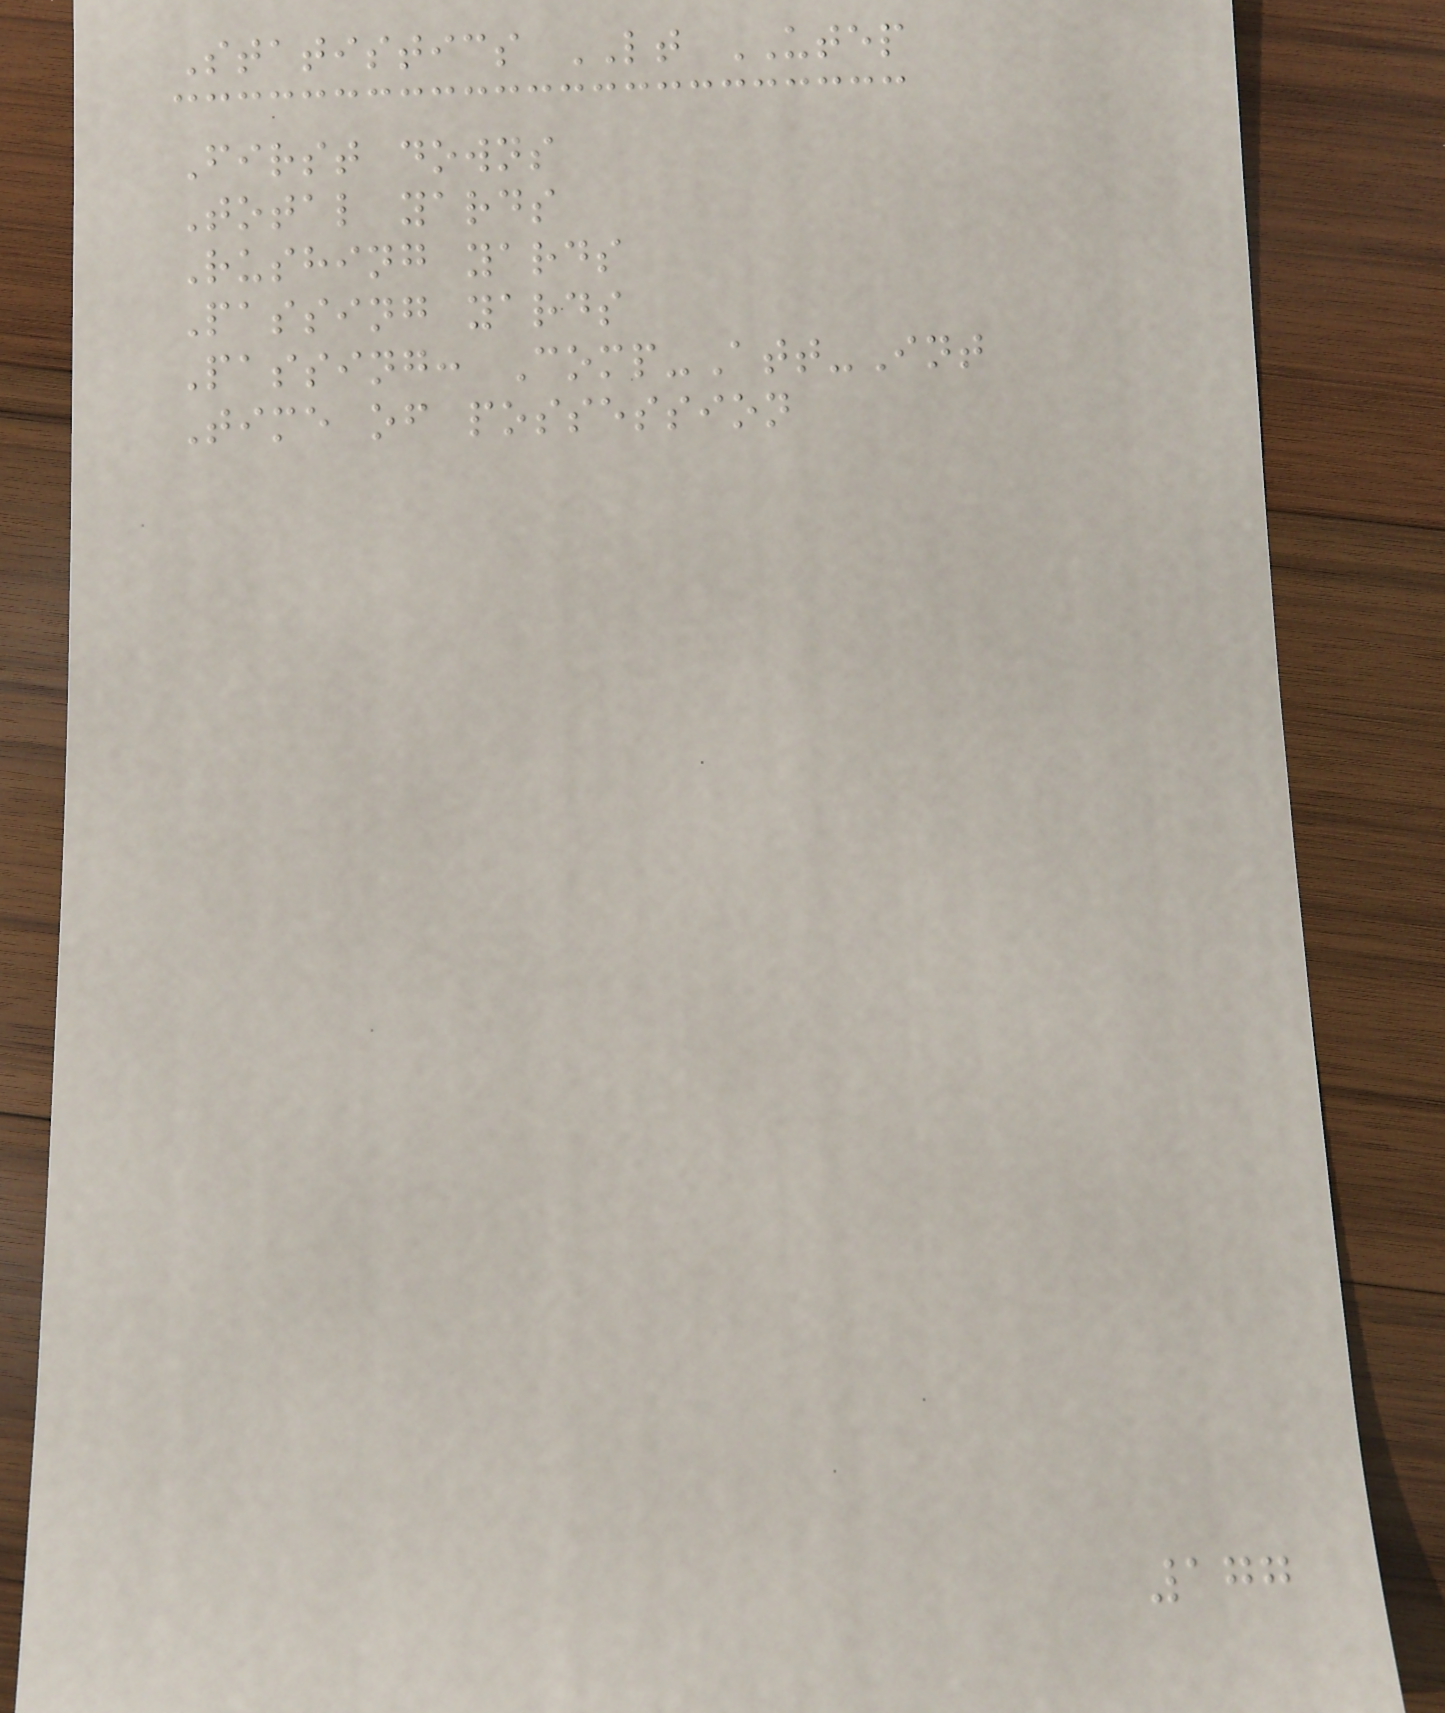Statistics LT UTEP
First downs
Total yards
Rushing yards
Passing yards
Passing: Comp-Att-Int
Time of possession
177
